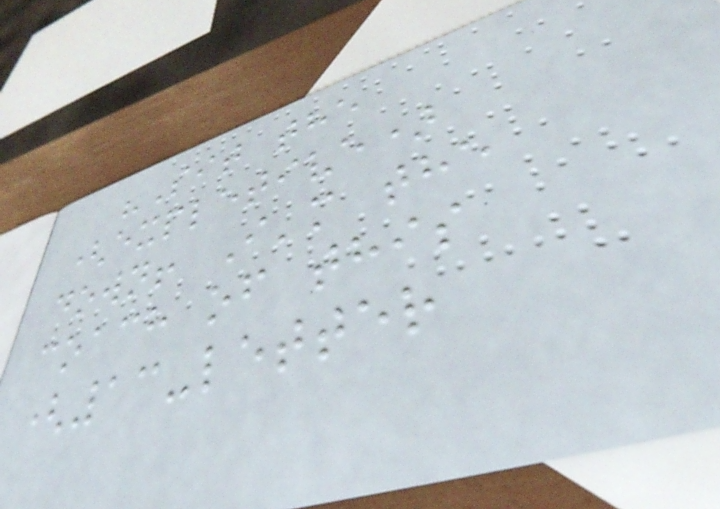"Sit the
(expletive)
down! I'm the
coach of this
(13-letter
